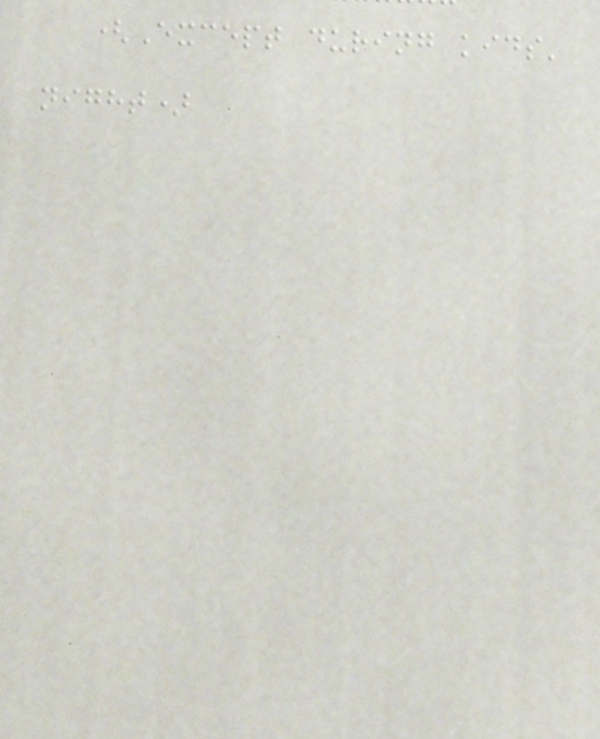(Except during kids'
night)
